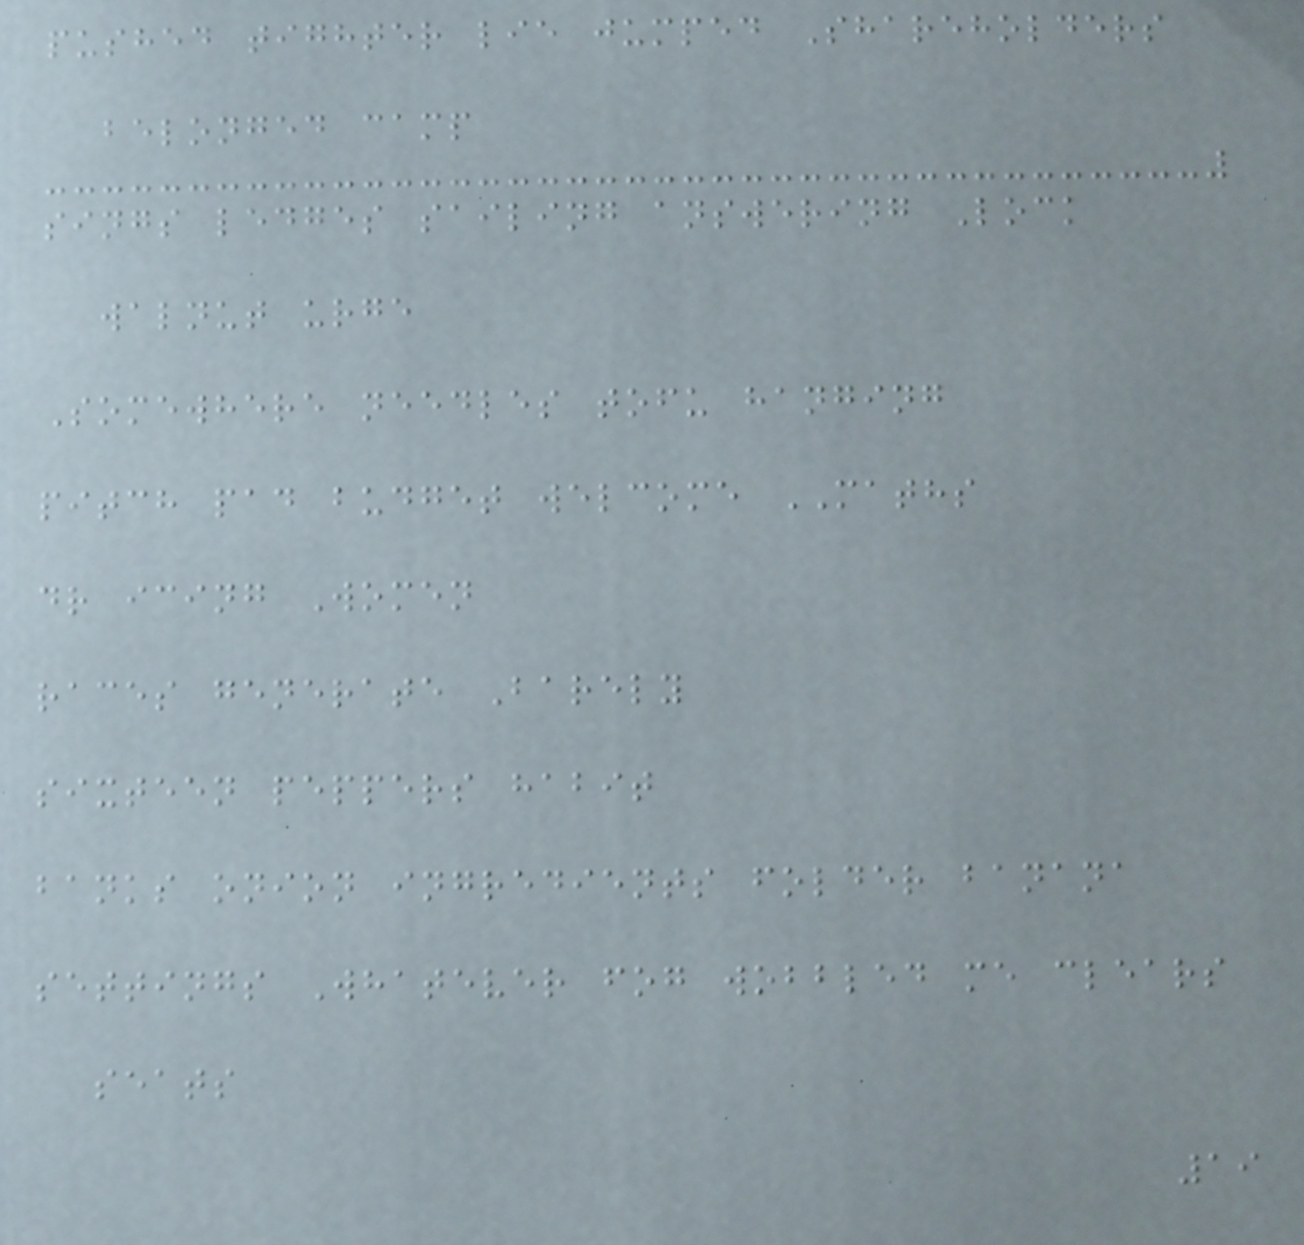pushed tighter lie jumped Shareholders
belonged camp
sings ledges sailing answering Lock
walnut urge
Somewhere needles tofu hanging
pitch pad budget welcome MATHS
dr icing Women
races generate Barely
sixteen peppers habit
banks onion ingredients folder banana
settings Whatever fog wobbled me clears
seats
19
